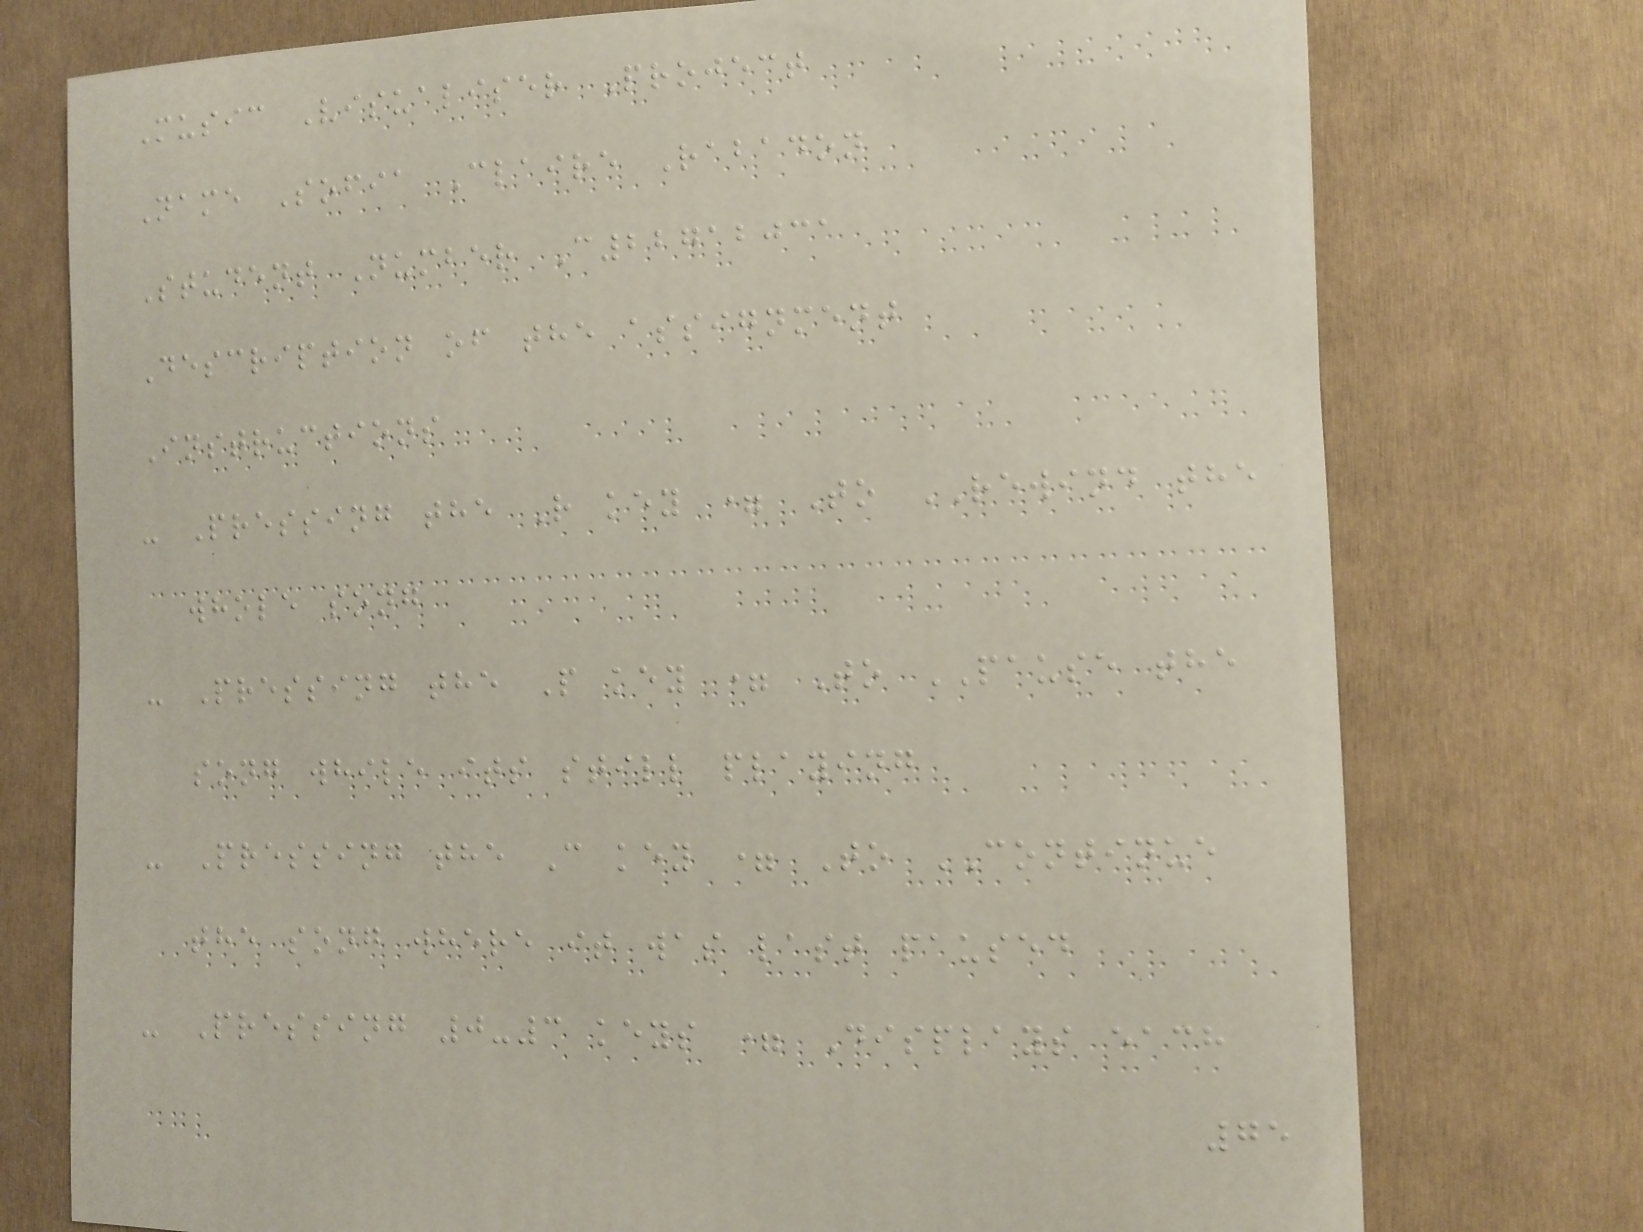Music Visualiser Project
Name Sofia Claire Rabadon
Student Number C22712031
Description of the assignment
Instructions
- Pressing the R key = To REWIND the
whole song
- Pressing the P key = To PAUSE the
song while its still playing
- Pressing the C key = To CONTINUE
the song where it was last paused
- Pressing 0-3 keys = Displays each
75
